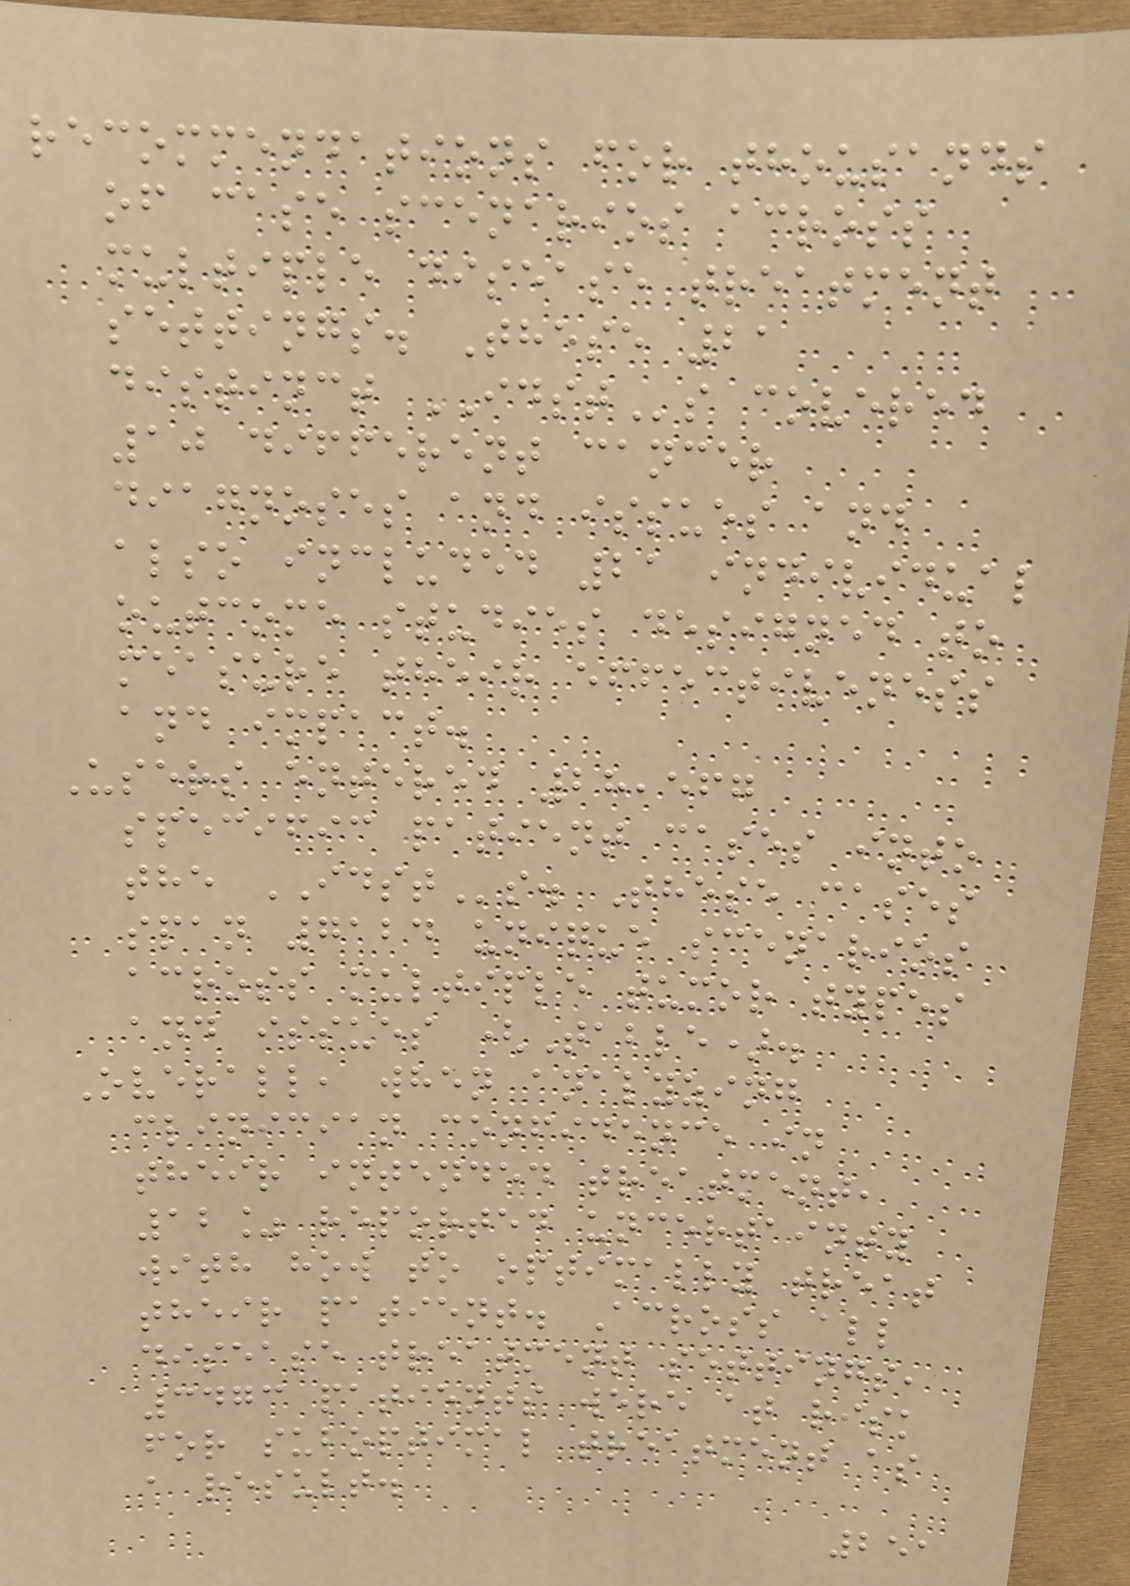recommendations for thousands
of case scenarios across
multiple disease treatment
settings. These 21
distinct IDSTs covered
10 different cancer
diagnoses and issues and
also included 21 individual
outcome studies designed to
measure their effectiveness
and impact.
Users entered 28,567
specific patient cases into
the IDSTs. These cases
span 7124 unique scenarios
across multiple tumor types
and issues (Table).
Overall, when analyzing
clinician confidence in
their intended treatment,
12% reported uncertainty
with how to optimally treat
their patient. Across all
disease treatment settings,
3473 patients were at risk
for suboptimal treatment as
a result.
251
